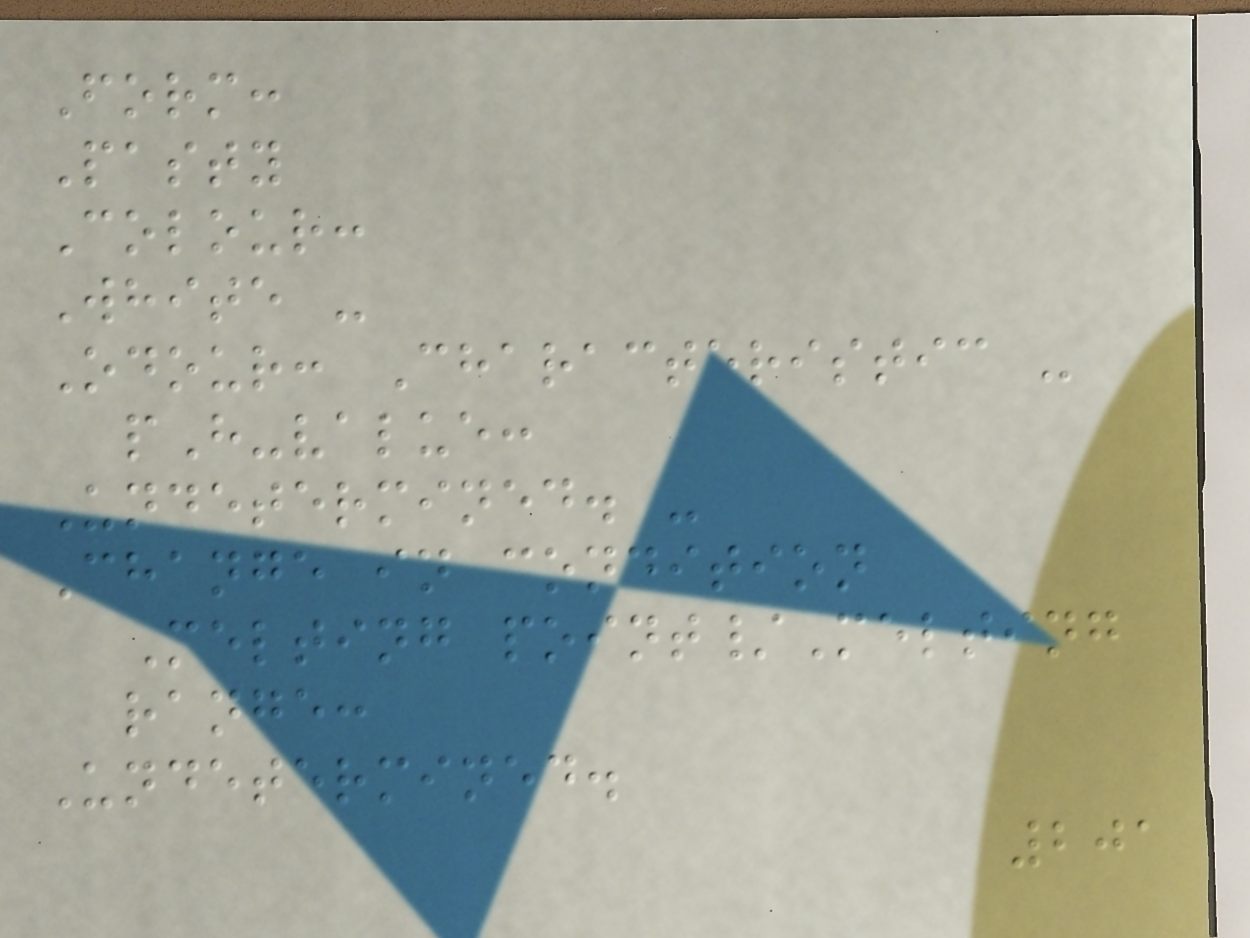Form:
Pasty
Colour:
White -
Odour: Characteristic -
pH-value:
Undetermined. -
Change in condition
Melting point/Melting
range:
Undetermined.
201
